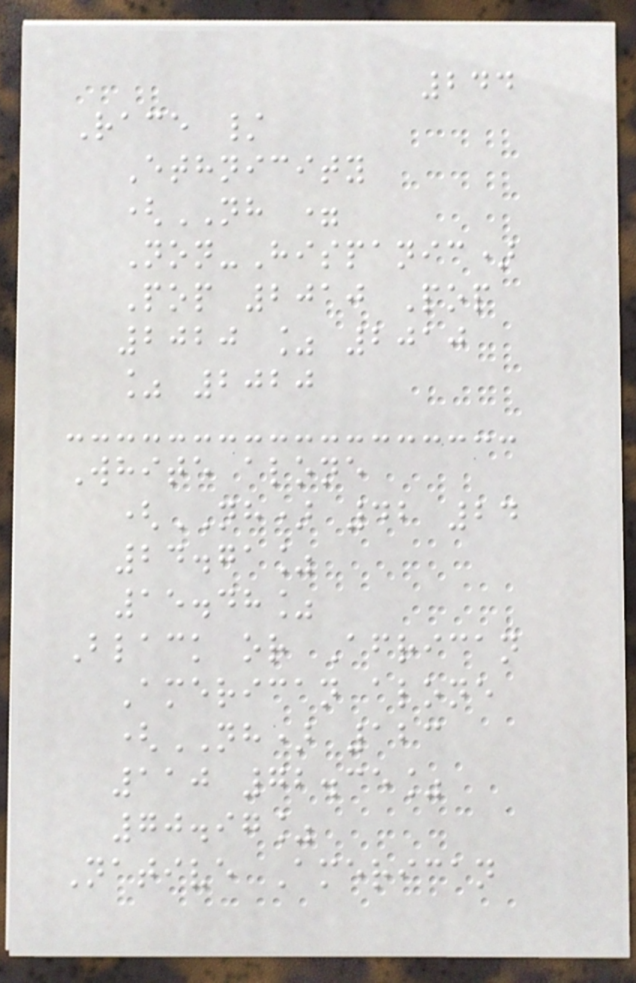244
Race /
Ethnicity
(NH =
Non-Hispanic)
Pop 2010 Pop
2020 % 2010
% 2020
White alone
(NH) 42 24
24.71%
15.48%
Black or African
American alone
(NH) 123
110 72.35%
70.97%
Native American
